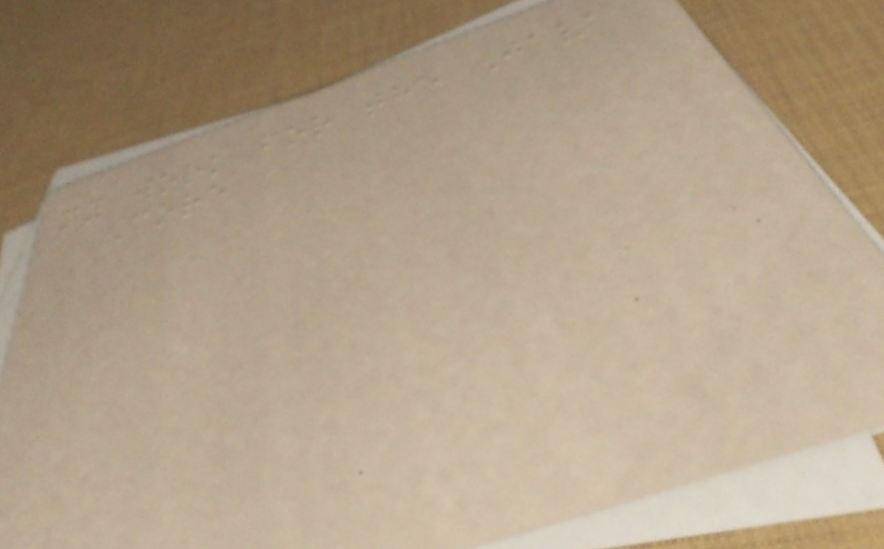my work for the Java
Core
